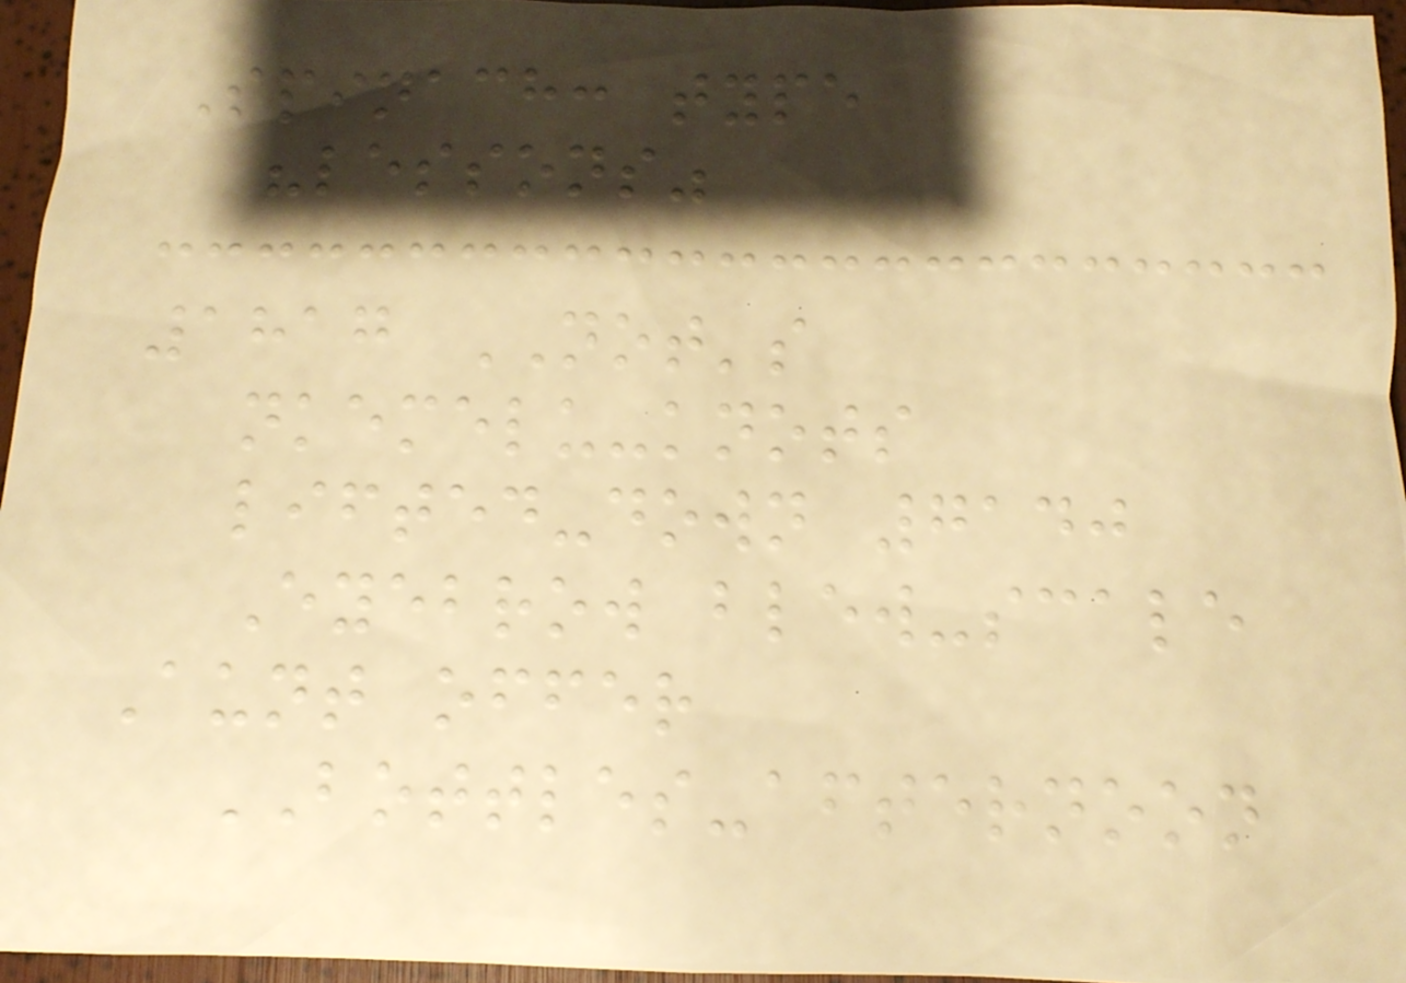Spinach: type
"lessons"
1817 NOT's
nkemelu-knots
lifted-down 7140
Eyebrow blew-scale
Aunt offer
BOTTLES-afternoon
